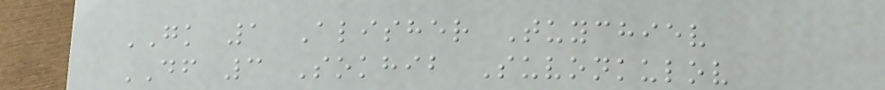GK 1 Alisher Tuychiev
DF 3 Sokhib Suvonkulov
